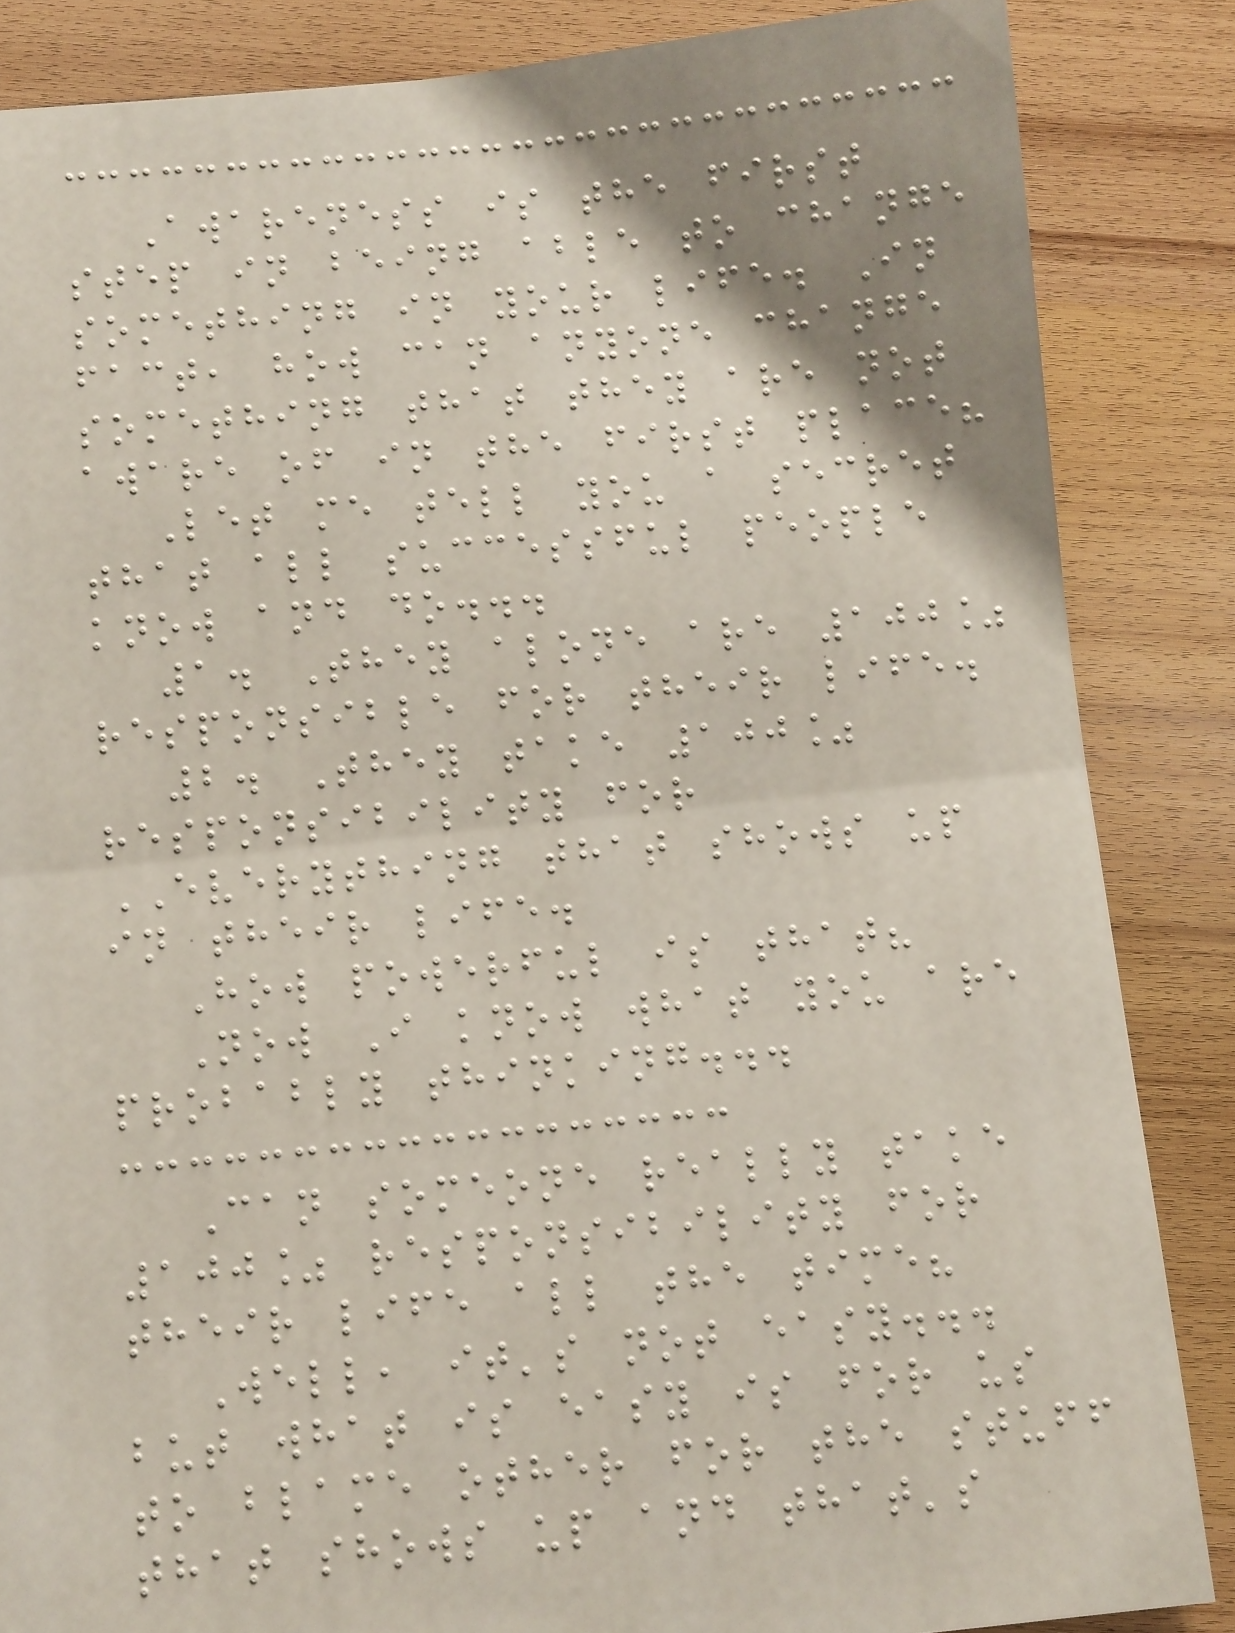Awareness is the first
step in being able to change
something in your life. In
fact, how can anyone change
something that they are not
aware of in the first place?
Let me tell you a secret
that all successful people
know and do...
1. They alone are 100%
responsible for their life.
2. They take 100%
responsibility for
EVERYTHING that shows up
in their life.
How powerful is that?
Now I know what you are
probably thinking...
Can someone really take
100% responsibility for
their life all the time?
Well, it's not easy...
but what is easy is for us
to blame other for the stuff
that shows up and that's
